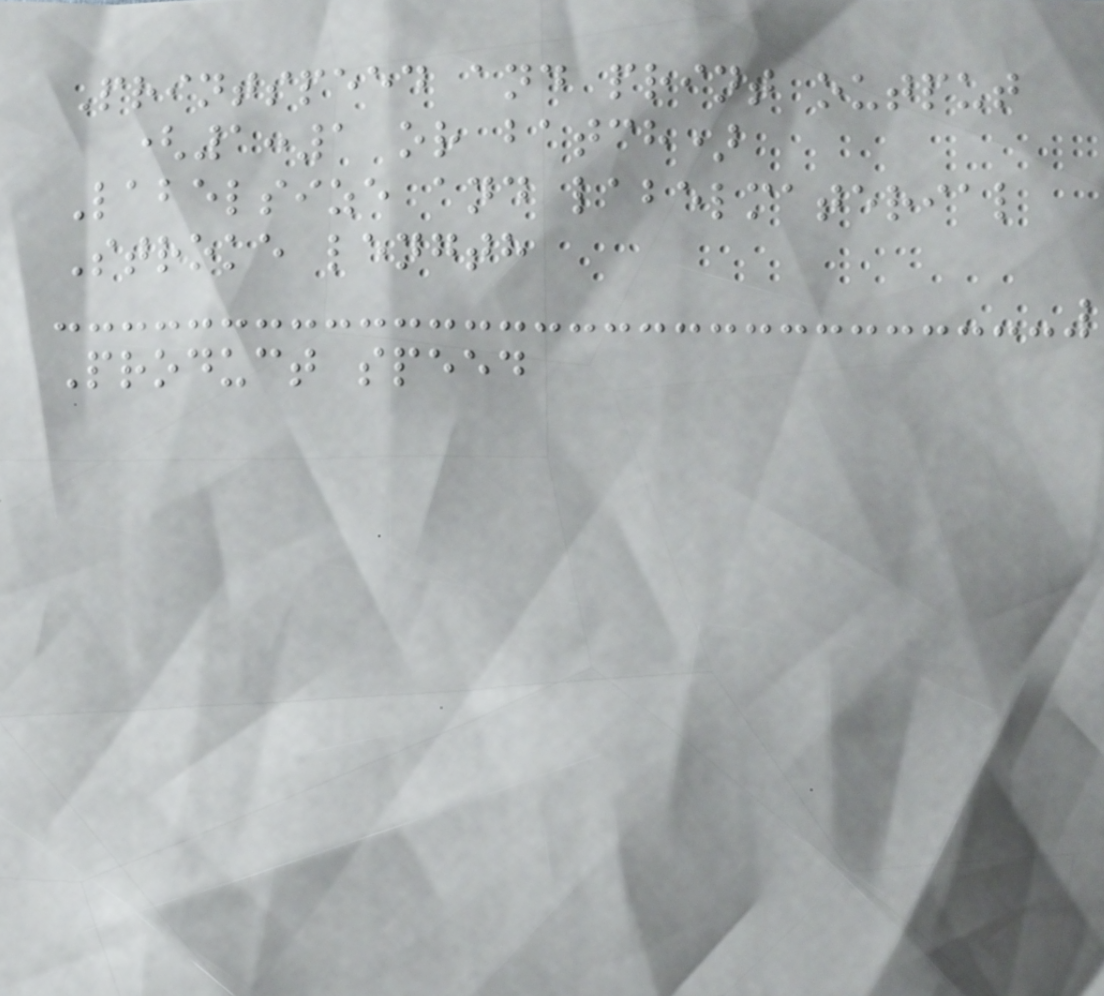Printspeed and print output
(1:1 or batch)
Labelsize and labelmaterial
Stroke length
Product speed
